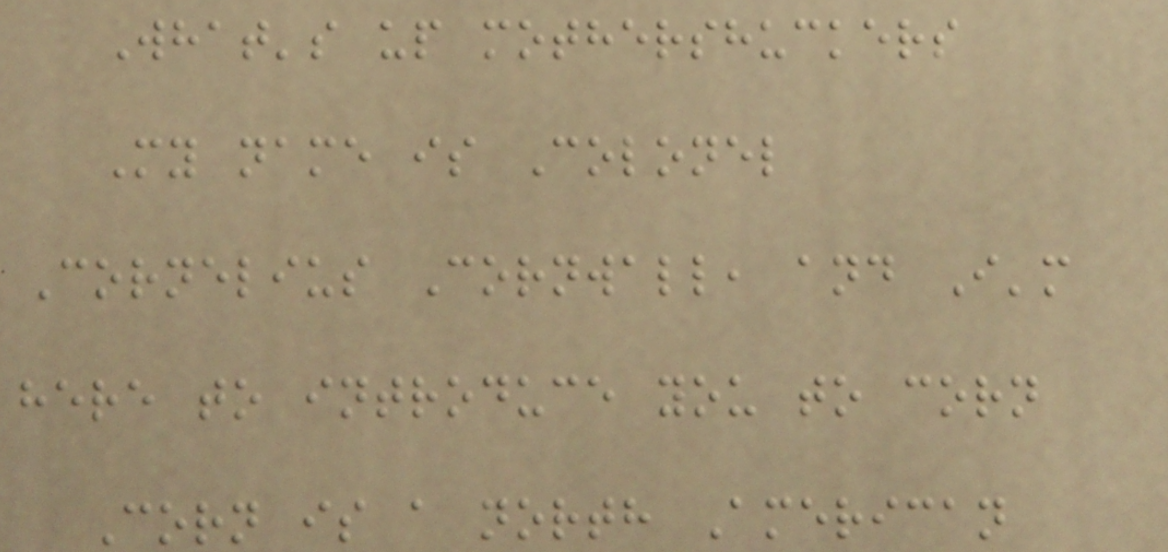What's up mothershuckers
My name is Colonel
Cornelius Cornwall, and I'm
here to introduce you to corn
Corn is a north American
